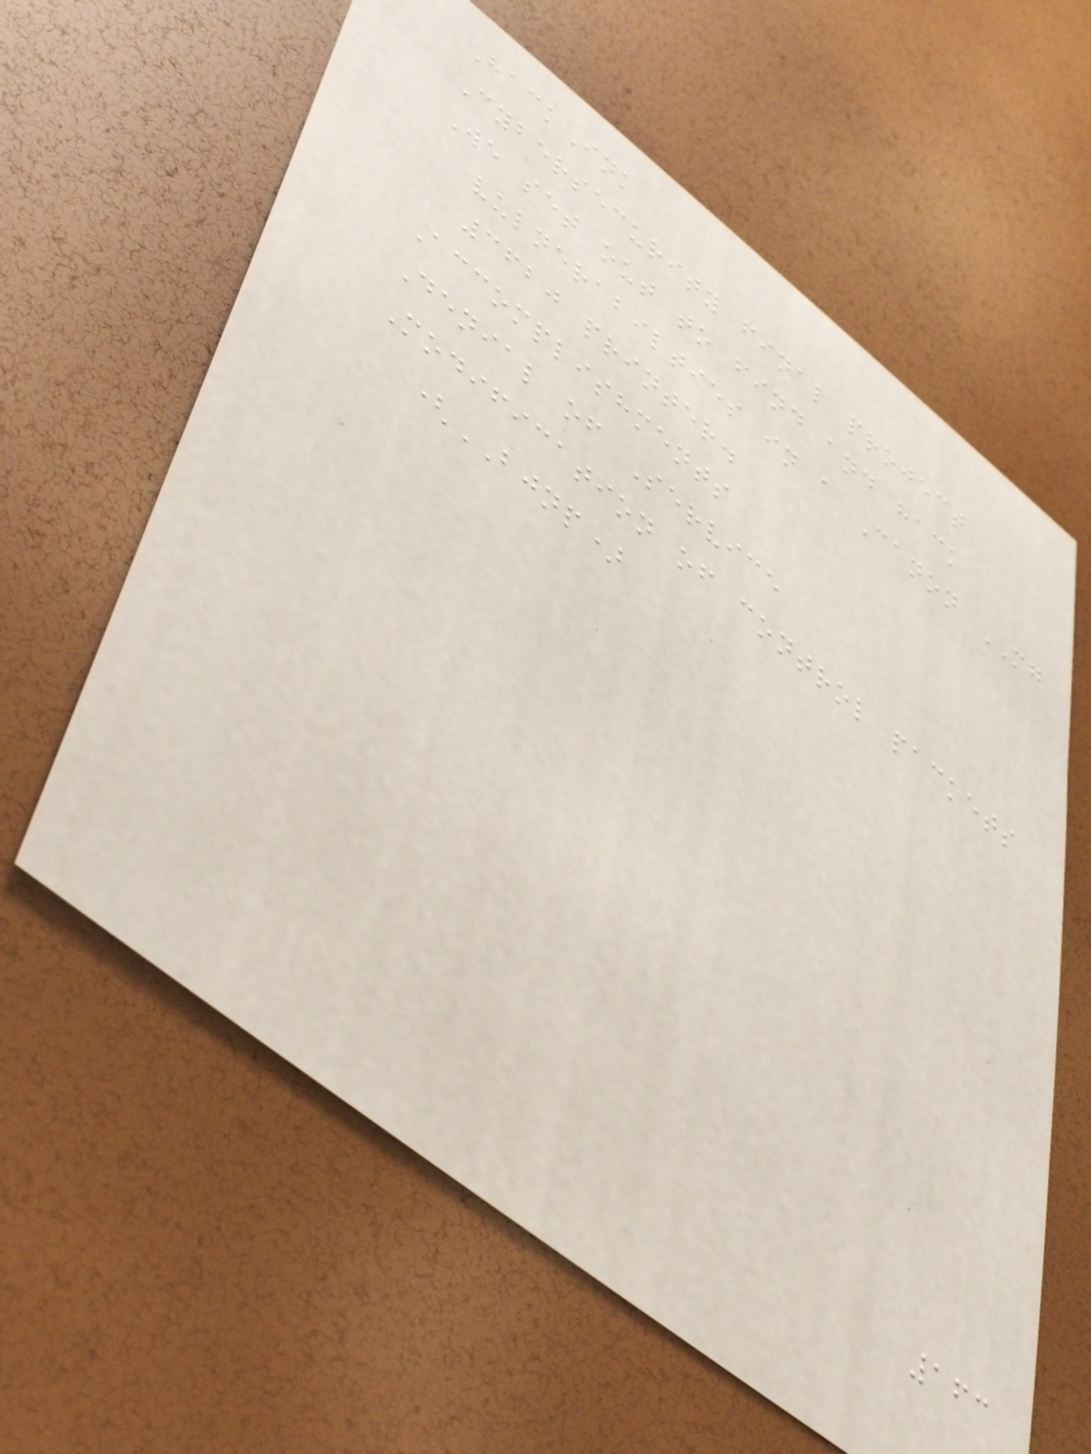HackInk
Cybersecurity final project
We set out to find and hack
vulnerabilties in a Canon MG
3620 printer.
Accomplishments
Denial of Service
Modification of control packets
(BJNP)
163
